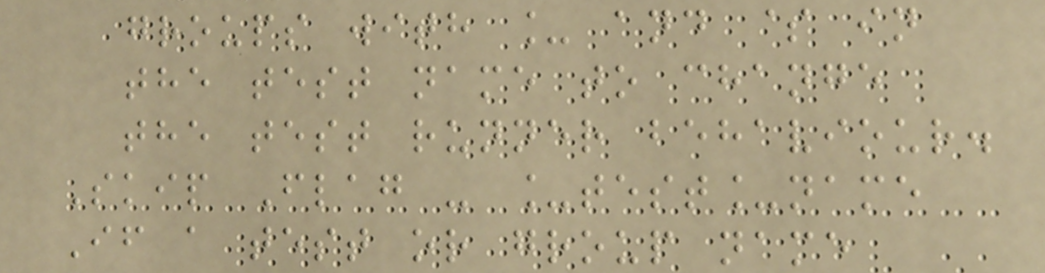groups with _ and $ in
the test name to change
the test runner behaviour.
Skip Flag - _test_name
If a test or group name
